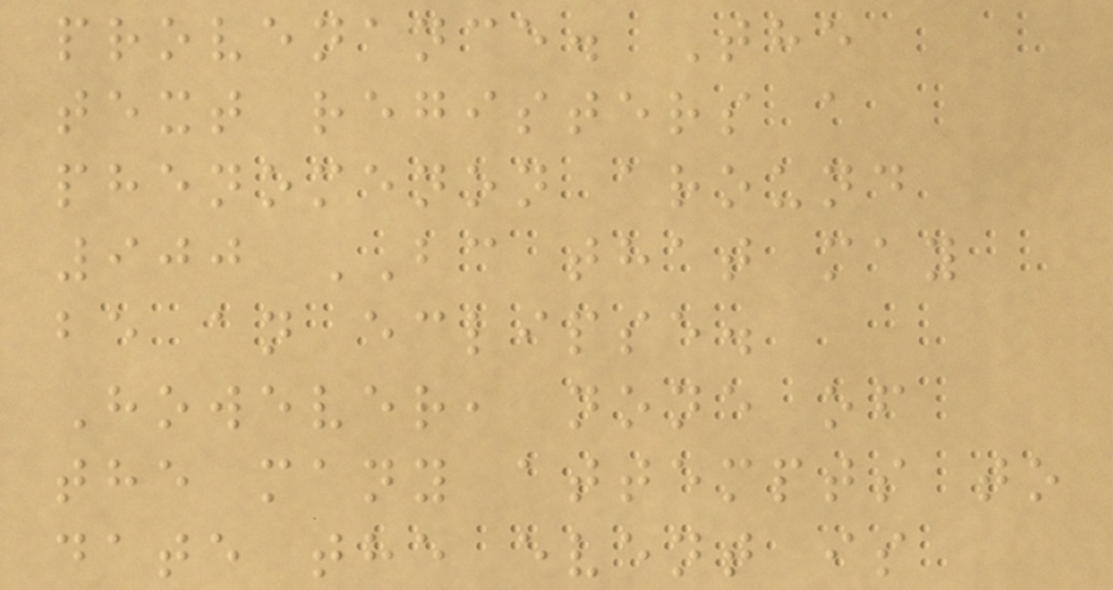provenance. The
text registers a
phenomenon around
900 BC that may
be an eclipse.
However, none of
the many attempts to
date the event is
